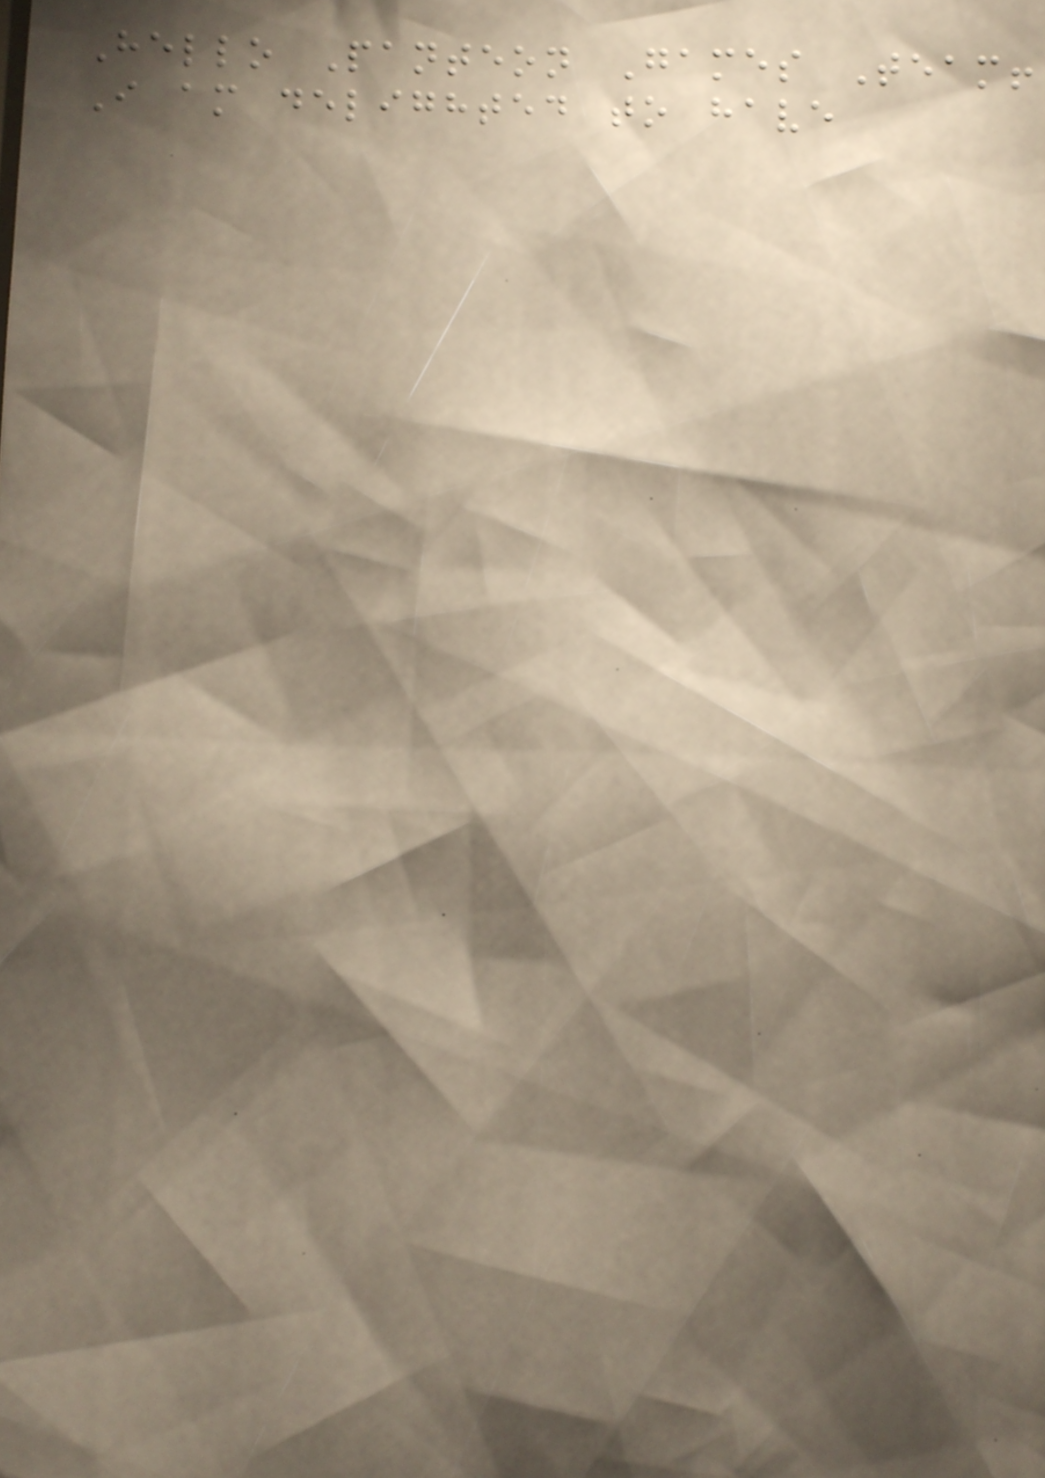Hello Panteon Games Team!
I am delighted to have
